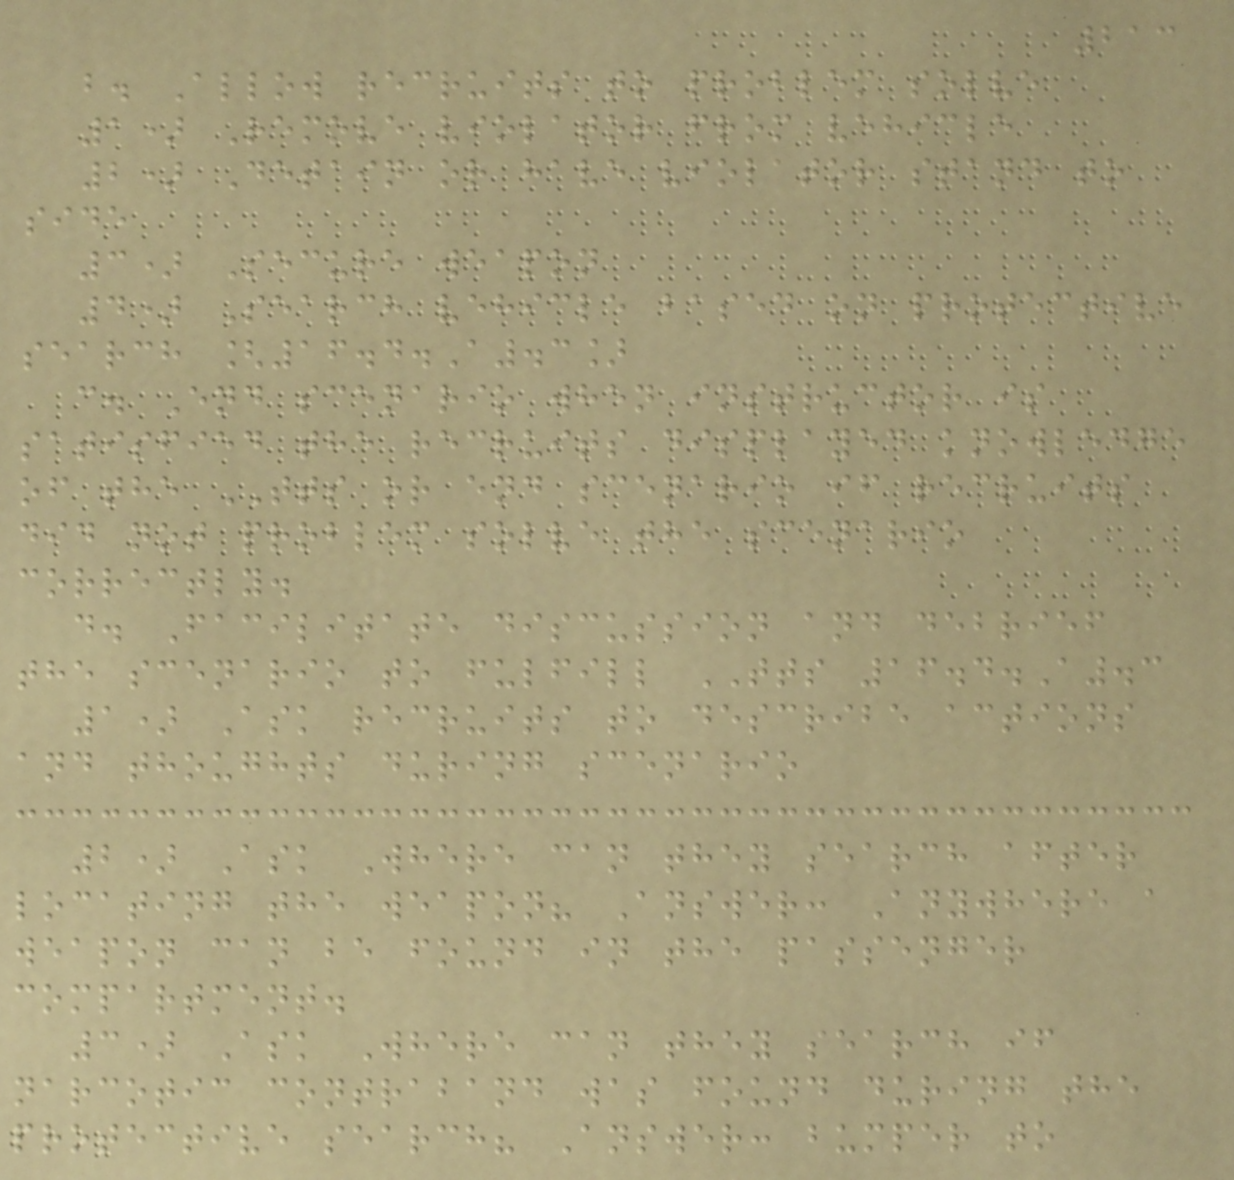213
b. Allow recruits to problem solve
1) Remove violator from vehicle
2) Detain or have violator stand to
side
3) Secure weapon
4) Search vehicle based on protective
search [16.4.A.3]
c. End scenario when instructor is
satisfied the recruits displayed knowledge
of the TTS or end scenario if recruits
did not problem solve the scenario
correctly.
d. Facilitate discussion and debrief
the scenario to fulfill TTS 16.4.A.3
1) Ask recruits to describe actions
and thoughts during scenario
2) Ask Where can they search after
locating the weapon? Answer: Anywhere a
weapon can be found in the passenger
compartment.
3) Ask Where can they search if
narcotic contraband was found during the
protective search? Answer: bumper to
